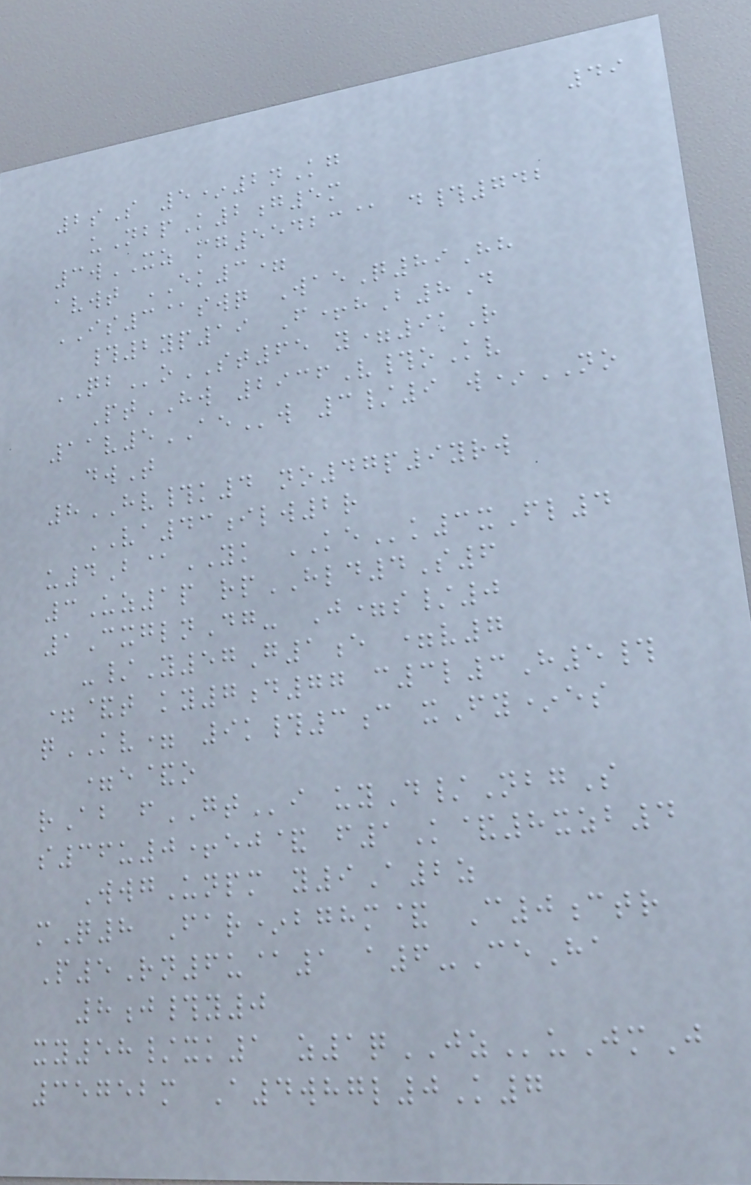49
2sS 5*2nKg
uNbpK2g5m
3wXZ mg55423@ d#742
avwt EK3=
IS3@swq WaeQ89Hh
#2yp19 F+hB8D
QBoST65 y=9kR
PtHW 2936V#oKv
11v5AEw 3/9 w*NO
dwT
8HV#k4 no47p9yrw
VA43ilw2r
u4B@YK KEk3xFl4
3Uz1p rpHLD4S6
1CxglnDg- J=s/0
-/Y57G1e =v7
=&t ky7d77 c3l3H5#
qKV= 9k#3c xFy*es
=e&o
rAb fGTi uyD/NbgS
s36u0+ej& f1K&8xzb4
WwgUnpm y9A2z
mQ8 Far*bghm& C0ctr
P5Rn6u@1 a6-CeHa
8j#y0
xy58/xk1 z1qJZuJmJ
35752m A4whgl0K7
